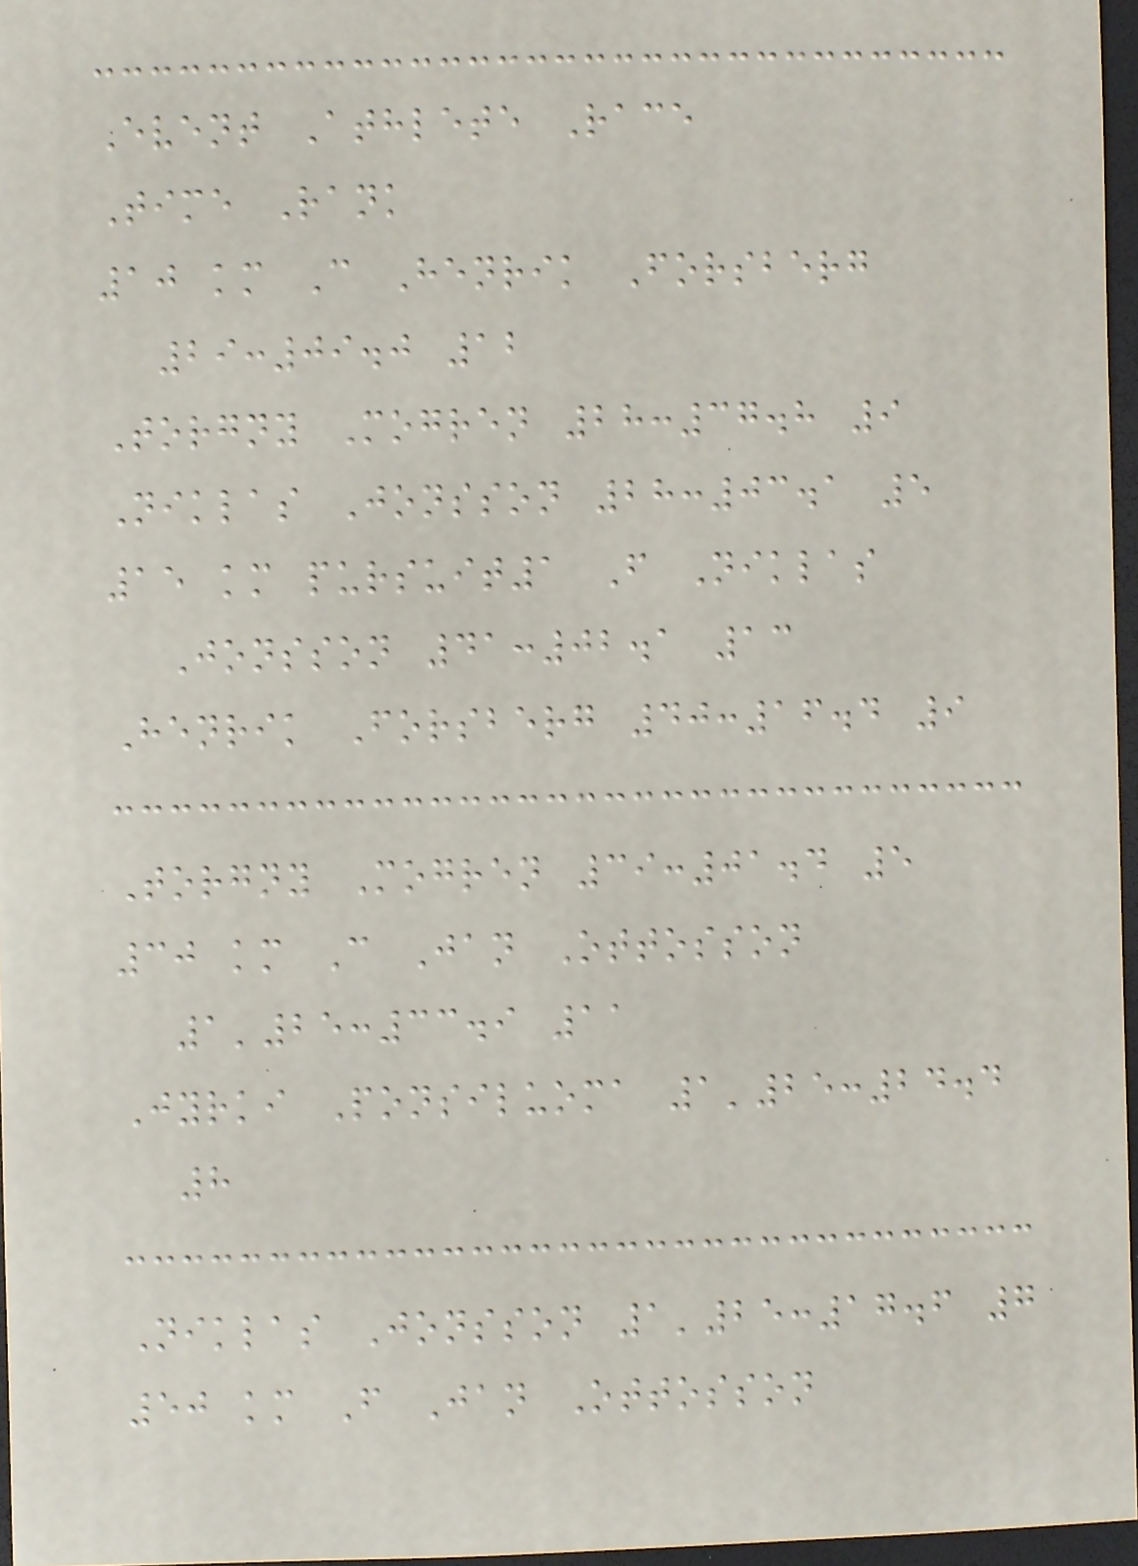Event Athlete Race
Time Rank
10 km C Henrik Forsberg
29:09.0 12
Torgny Mogren 28:37.8 9
Niklas Jonsson 28:03.1 5
15 km pursuit1 F Niklas
Jonsson 41:02.1 13
Henrik Forsberg 40:16.4 9
Torgny Mogren 39:01.4 5
30 km C Jan Ottosson
1'25:33.9 11
Jyrki Ponsiluoma 1'25:24.4
8
Niklas Jonsson 1'25:17.6 7
50 km F Jan Ottosson
